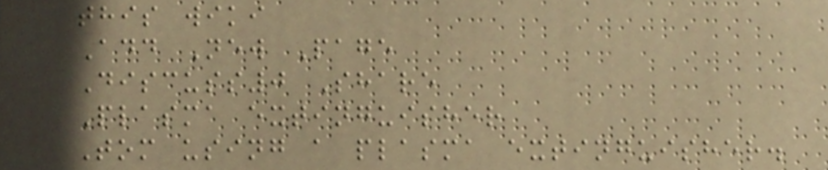this wiki
Add New Page
Discuss0 Share
Plasma extinguisher
Tom using a plasma extinguisher.
